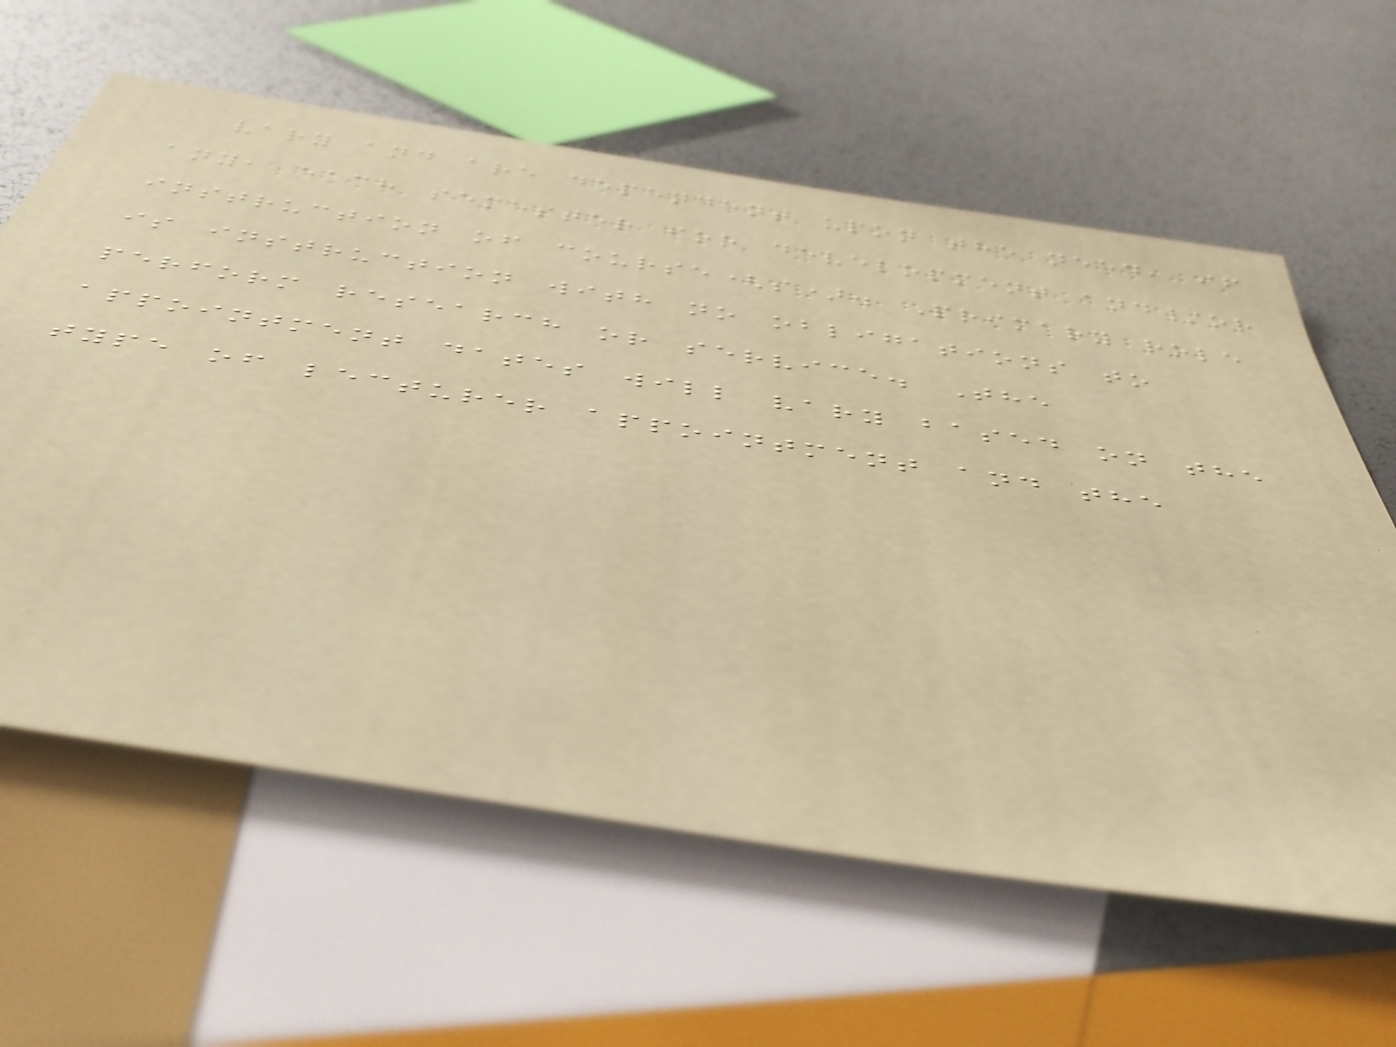vary and are dependent upon the need, if
any, each semester for development and/or
instruction of course(s). Primary role
is instruction with no obligations to
perform research or service. The
appointment dates will vary based on the
type of lecturer appointment and the
